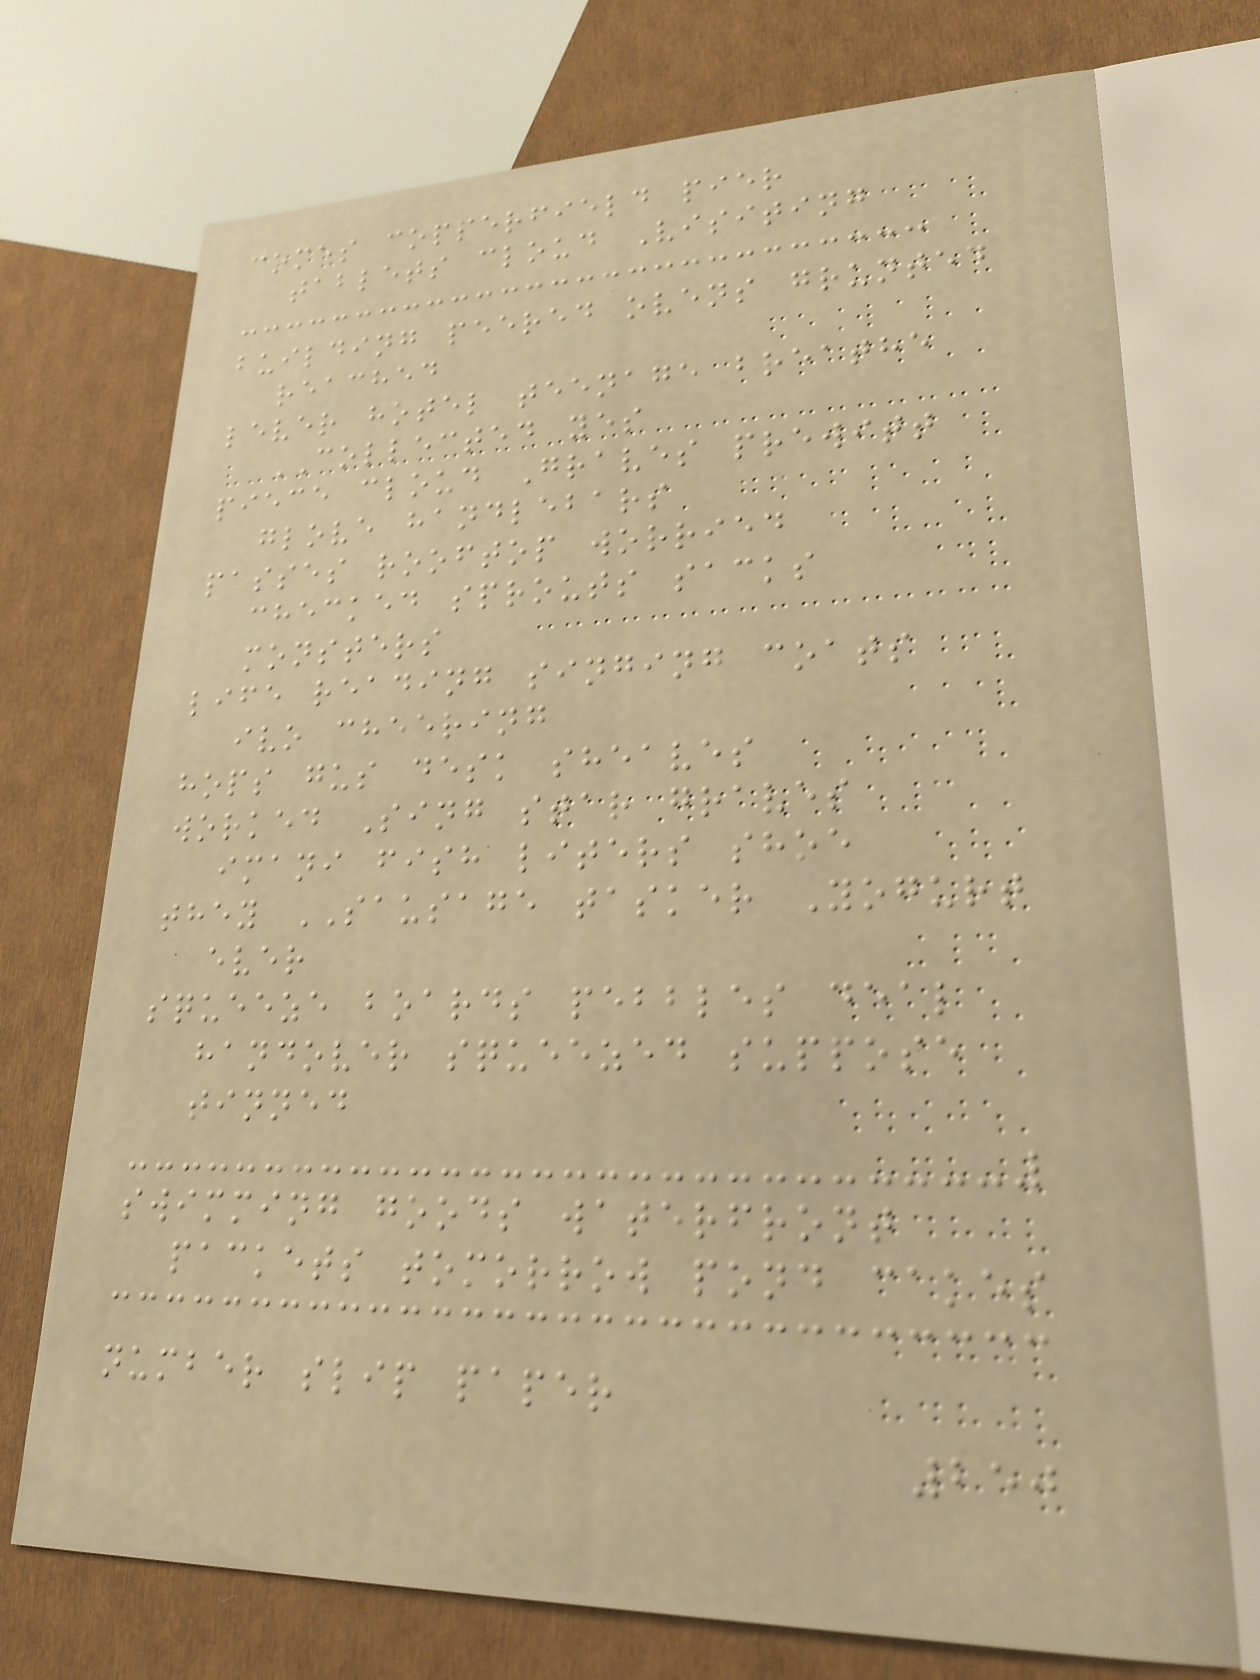comes copperfield pier
tablets cloud Visiting
building peered ovens grunted
reached
lever hotel teenage breathe
COLLECTED yes
piece cloud Graves prewitt
glove handlebars
passes rooftop worried
checked sprouts sacks
monsters
life reading singing coats
ivo cheering
hops gus desk sheaves
worked Sing star graves
imani fish liters shoe
they SAUSAGE tasker Yogurt
ever
squeeze boards pebbles deal
handover squeezed suppose
tinned
swimming goods waterfront
packets tomorrow pond cakes
number slip paper
250
